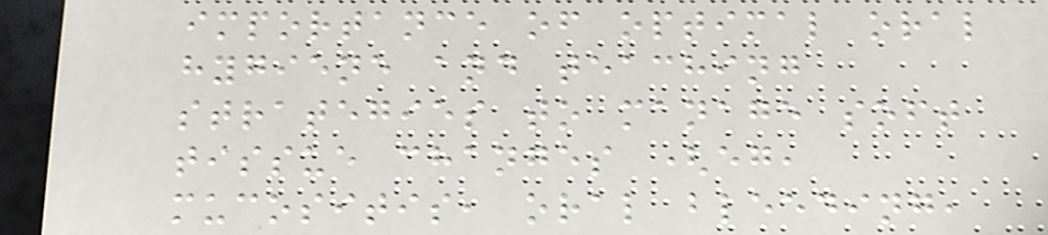importance of optimal oral
hygiene and teaching
strategies to manage soft
tissue changes (eg,
mucositis, oral bleeding,
